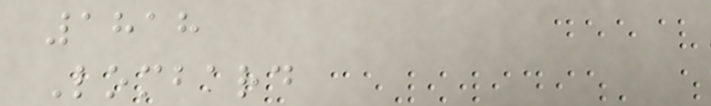1818
Lombard
